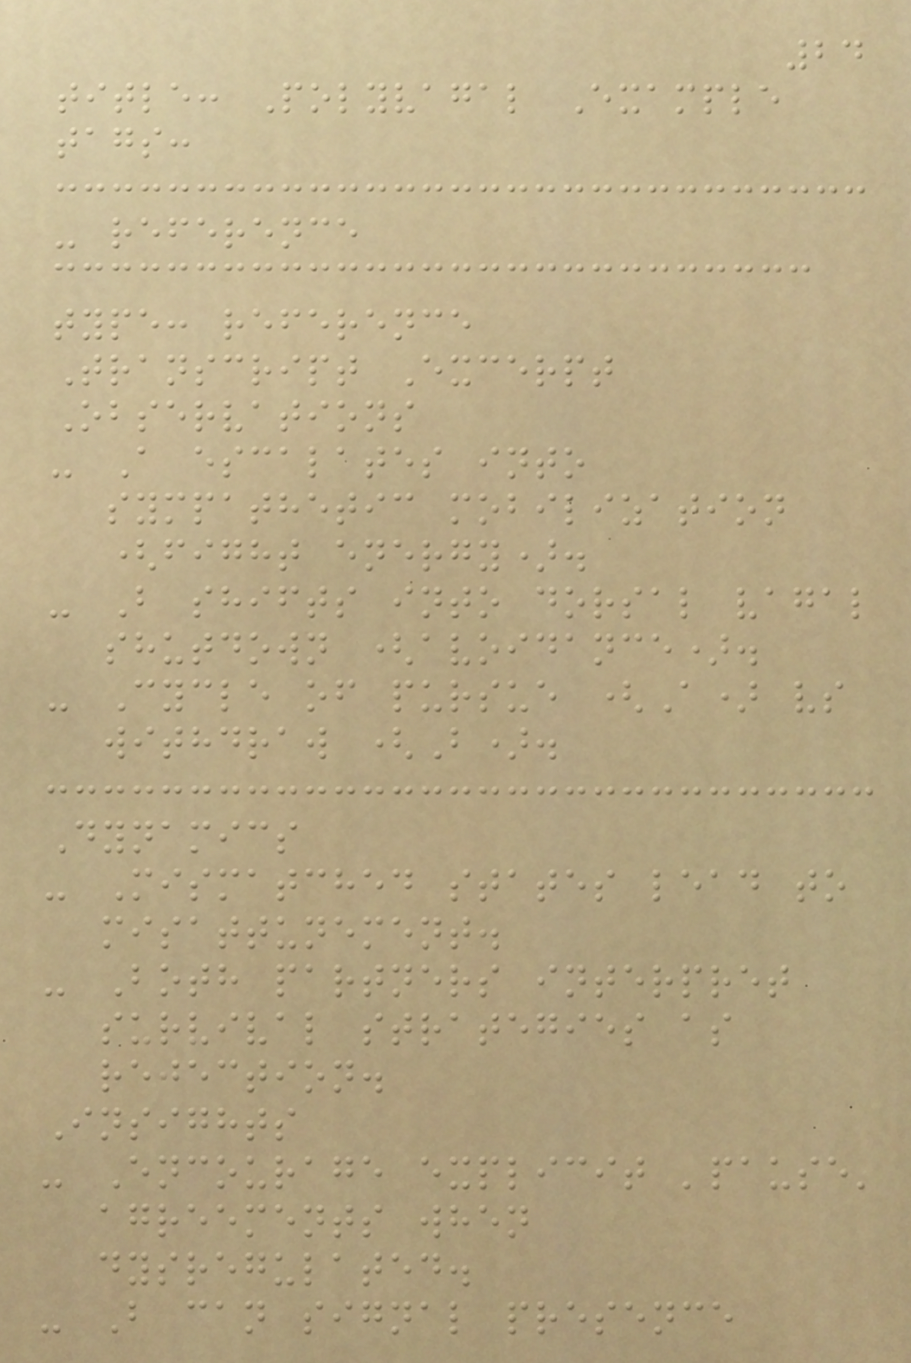24
title: Polyvagal Example
tags:
- reference
type: reference
Transcript Excerpt
Observations
- A escalates into
sympathetic mobilization
(fight energy).
- B shifts into dorsal vagal
shutdown (avoidance).
- Cycle of pursue (A) vs
withdraw (B).
Dynamics
- Mismatched states lead to
misattunement.
- Both partners interpret
survival strategies as
rejection.
Insights
- Encourage explicit 'pause'
agreements when
dysregulated.
- B can signal presence
